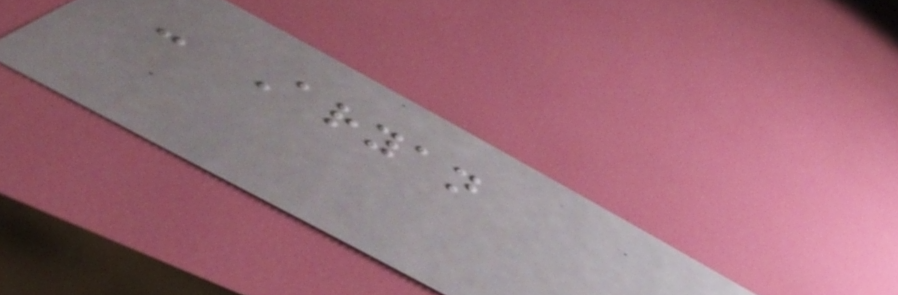- Aryan
